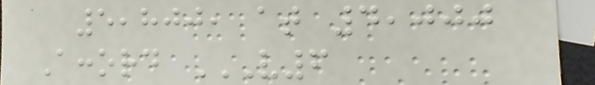5,800, at 4,000
Accord V6
